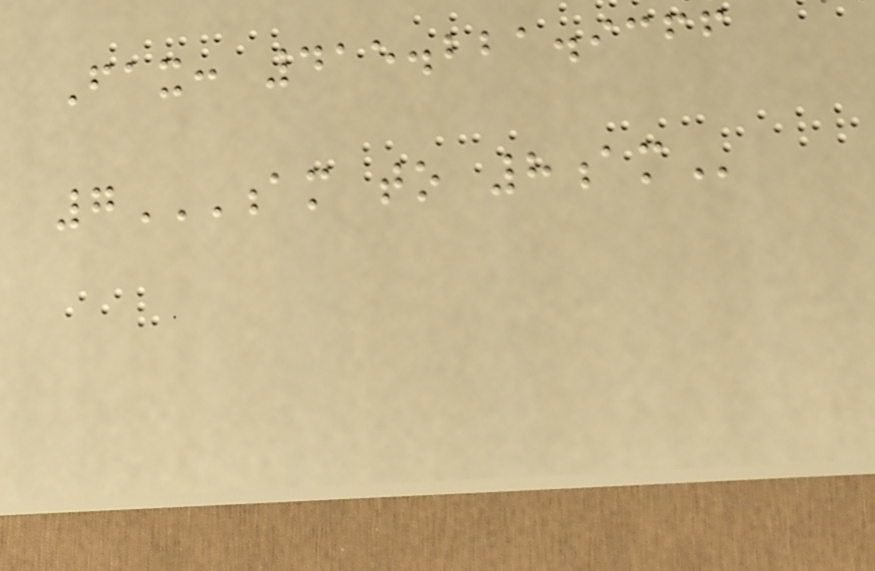Fax: 415.221.9366
7AM TO 8AM
